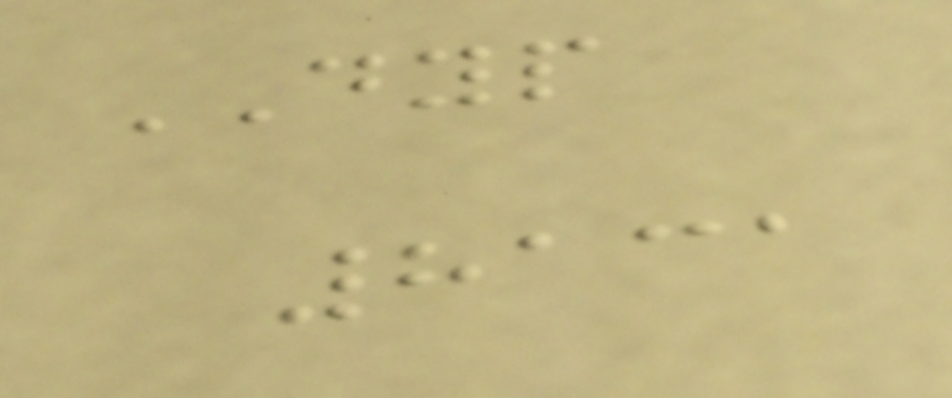DYP
8131
